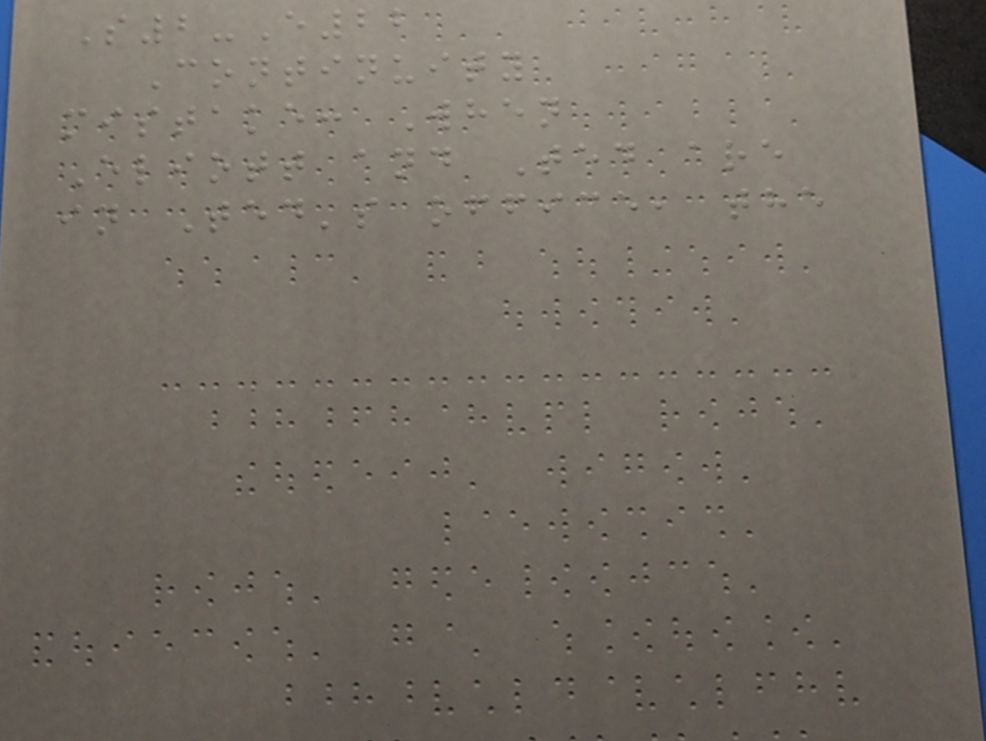S2-E22
Continuity
mistake: When
Eliott and Ted are
in Ted's office, the
